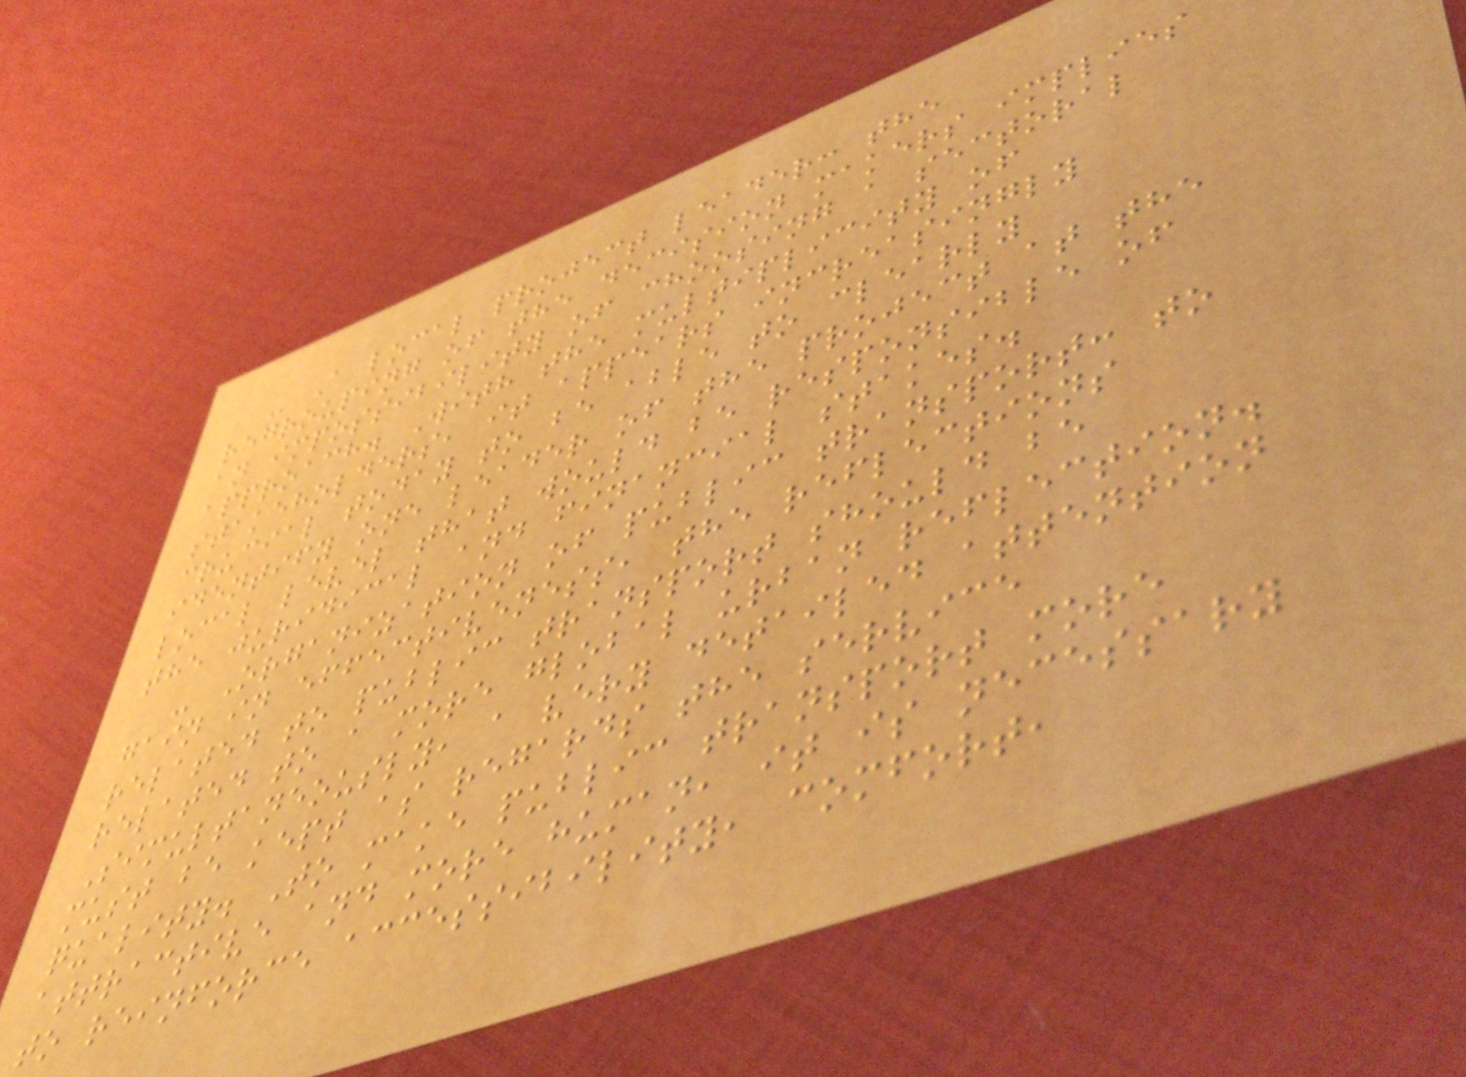- A local project leader: the
regrouping of the decision makers implies
an impossibility of choosing a sectoral
approach. With the multiplicity of
stakeholders, it appears increasingly
crucial today to be able to clearly
identify one leader of the project at the
local level that would be responsible of
the juridical and financial stakes.
- Organization of public transport: to
gain in effectiveness, the reflections
related to public transport should be
related to a more global urban reflection.
Simultaneously, a very detailed attention
must be kept as regards the service
quality. To make public transport more
attractive and more human, it is necessary
to reinforce accessibility, comfort,
